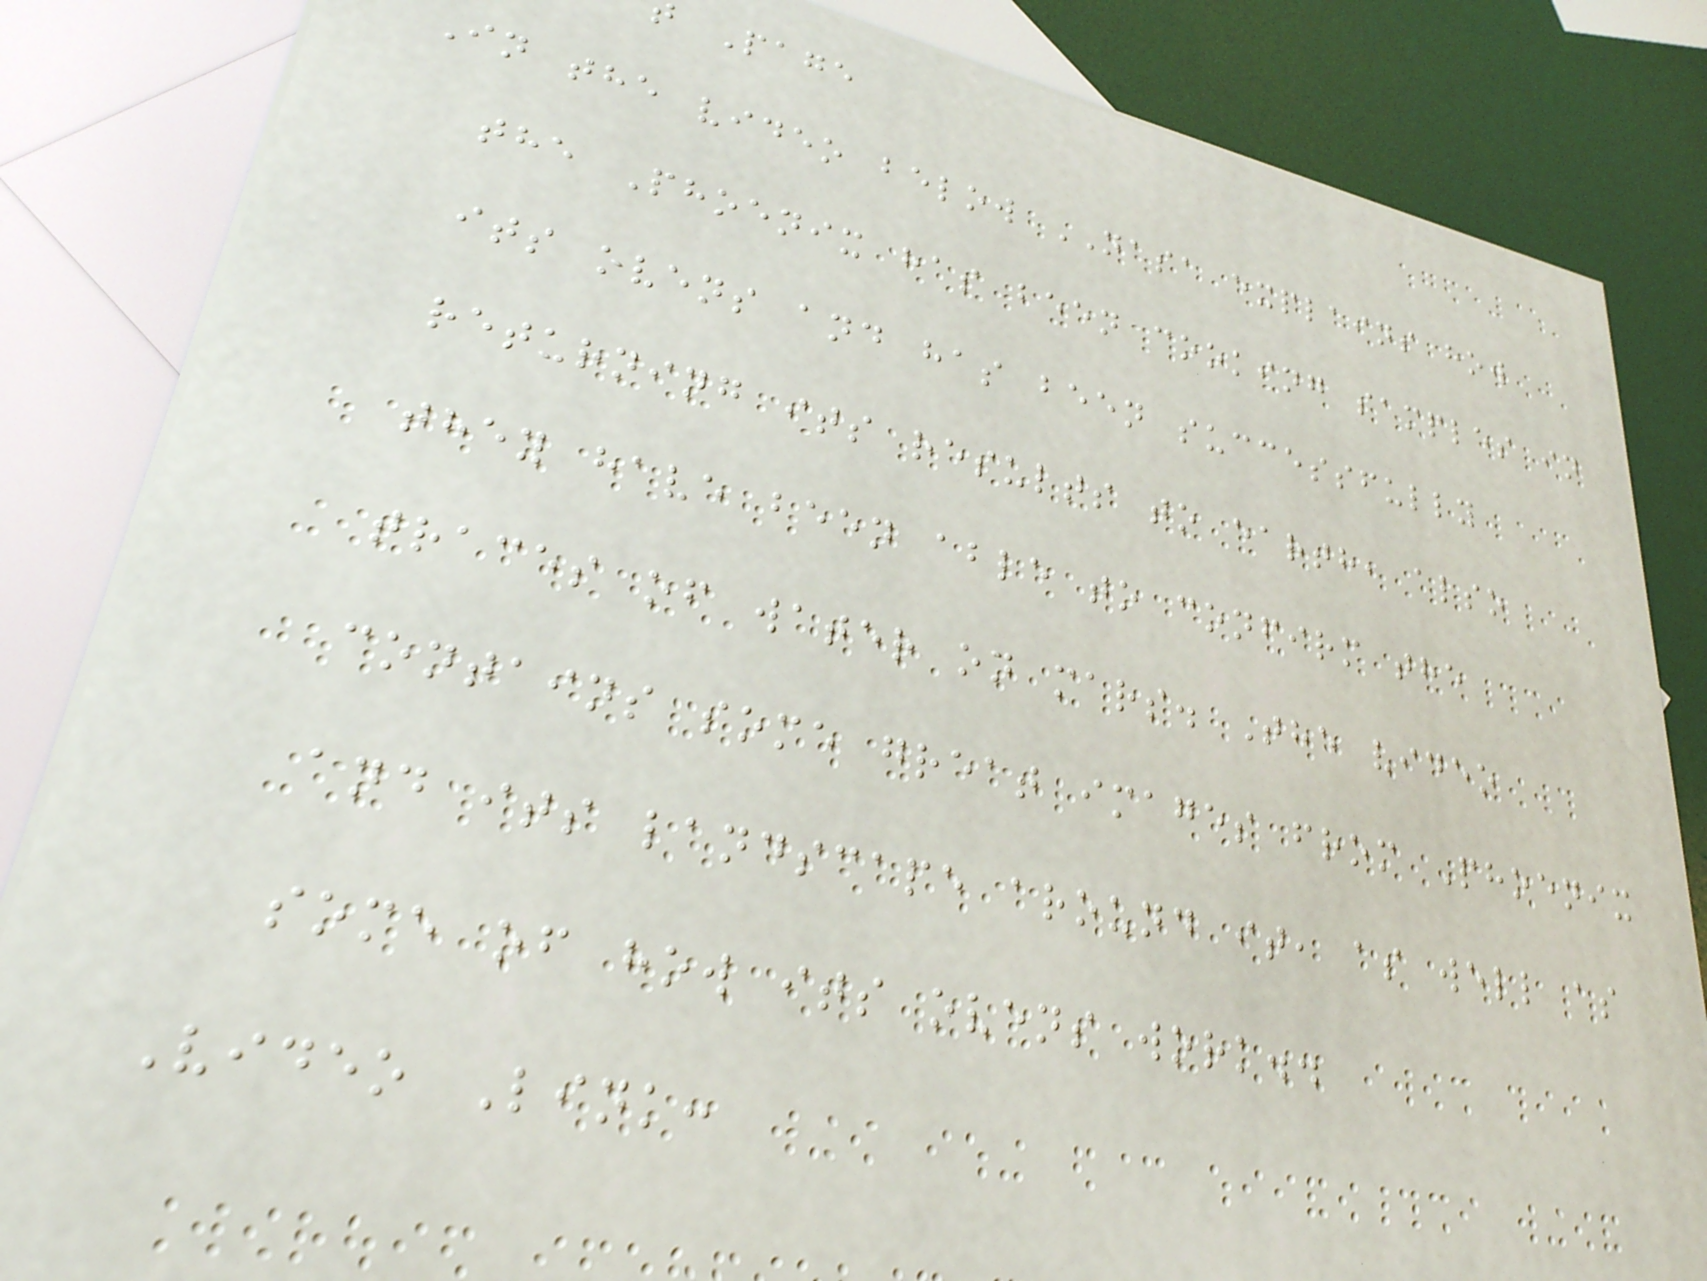Page
In the video below NASA explains how
the Phoenix has been cooking samples in
its ovens and has been successfully
returning its results to earth, also
they have been able to confirm the
traces of water on mars. The video
contains some great images from Phoenix
and its landscape around it, as well as
some of how its ovens work..
Video Link:
